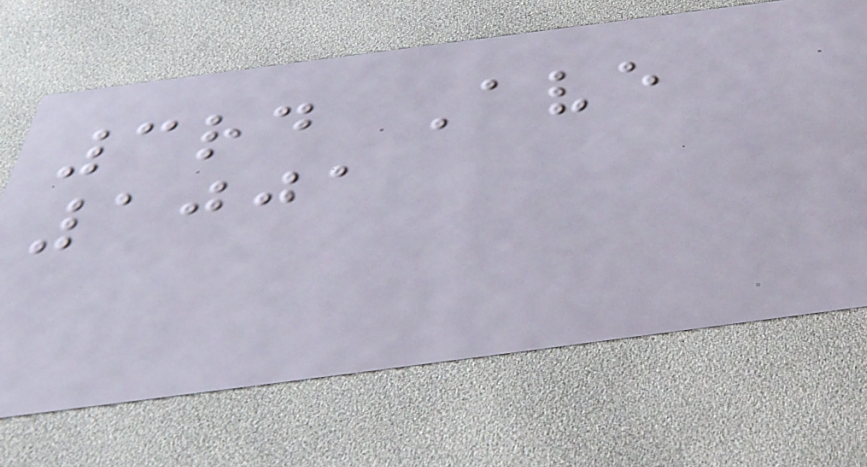3rd Ave
1001
